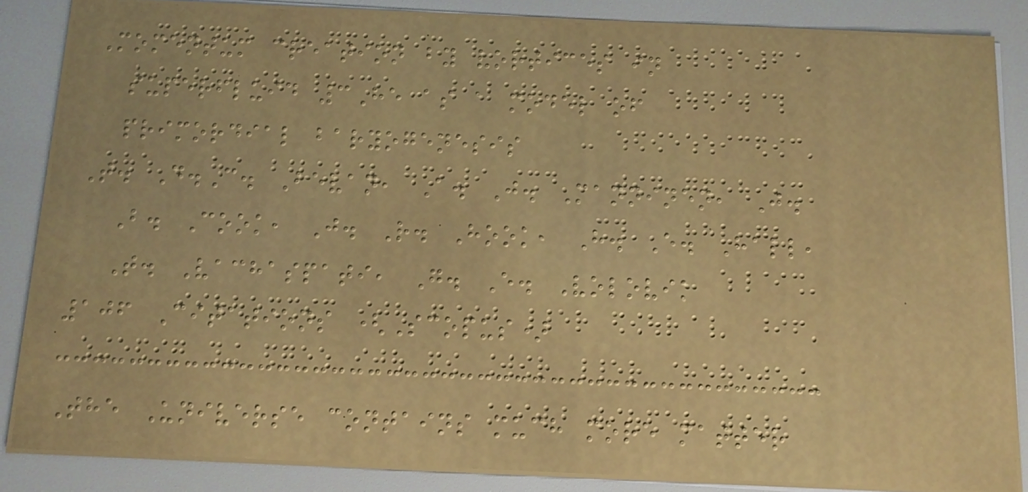Momentum creation by vortices in
superfluid 3He as a model of
primordial baryogenesis
T. D.C. Bevan, A. J. Manninen, J.
B. Cook, J. R. Hook, H. E. Hall,
T. Vachaspati, G. E. Volovik
106 Citations (Scopus)
The Universe contains much more matter
